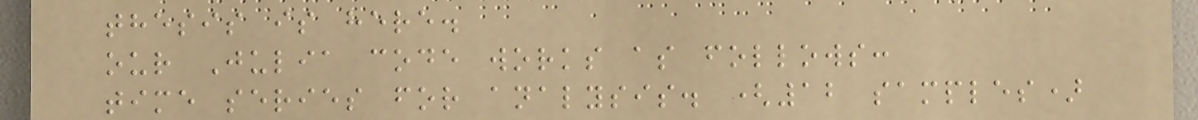thesis is here.
our Julia code works as follows:
time series for analysis. (12 samples)
